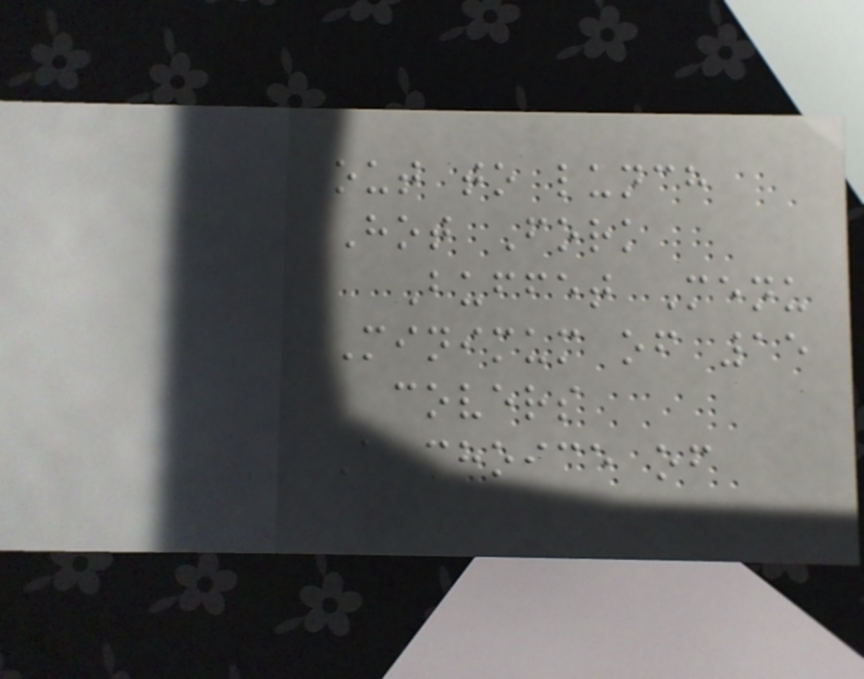out to lunch
Hot Fork
Buffet Menu
Minimum of 15
covers
A choice of
